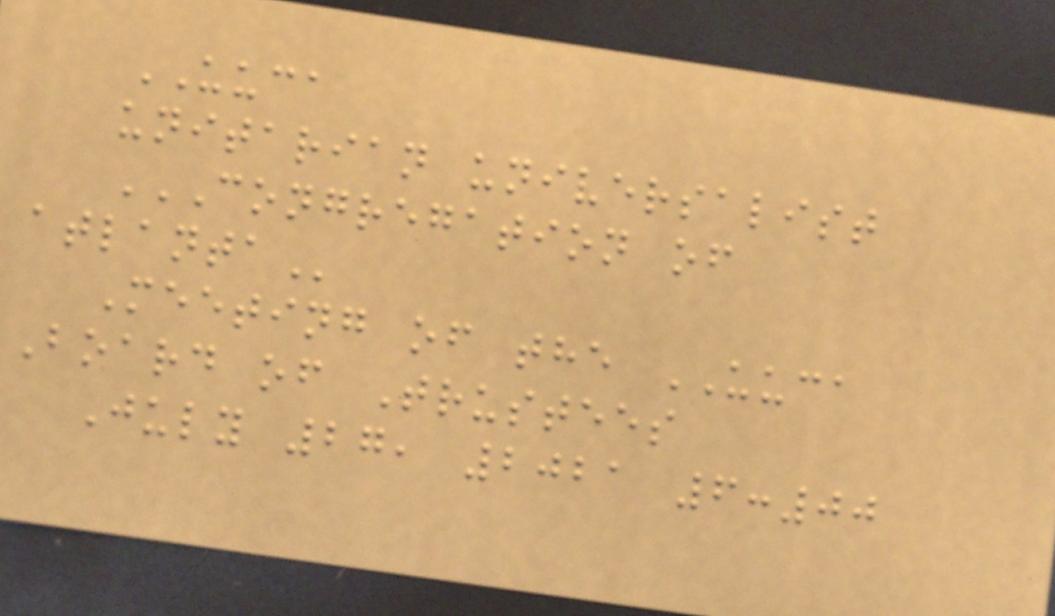UUCA
unitarian universalist
CONGREGATION OF
ATLANTA
Meeting of the UUCA
Board of Trustees
July 27, 2021 6:00
